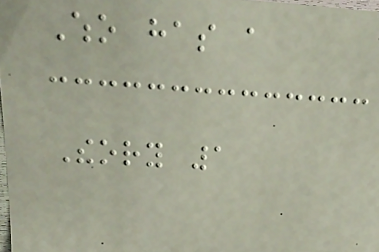Who has a
Theory 1
